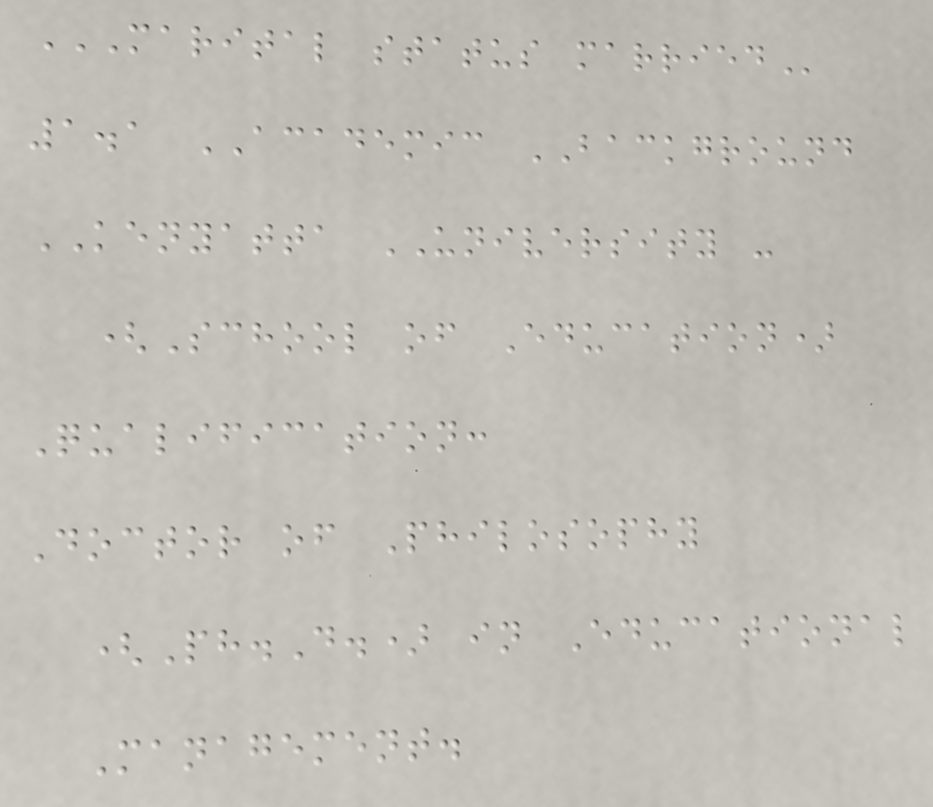MARITAL STATUS MARRIED
1.1 ACADEMIC BACKGROUND
KENYATTA UNIVERSITY -
(School of Education)
Qualification:
Doctor of Philosophy
(Ph.D.) in Educational
Management.
